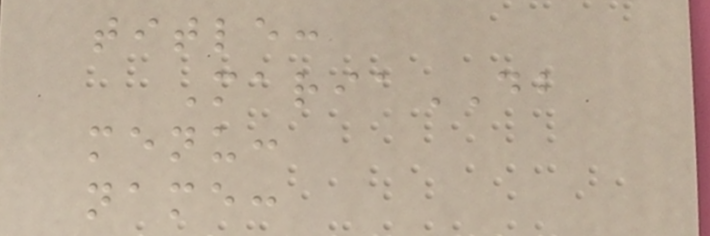title:
MariaDB
menu:
name:
